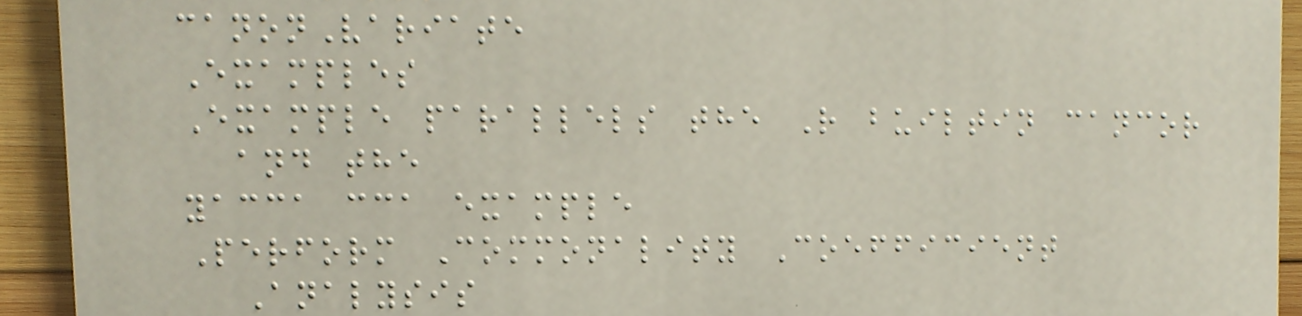canonVariate
Examples
Example parallels the R builtin cancor
and the
yacca cca example
Perform Commonality Coefficient
Analysis
